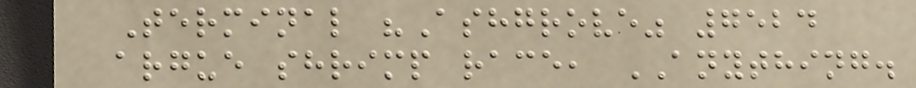Terminal "Ashgrove" 7524
argue shrimp race, ANYTHING.
